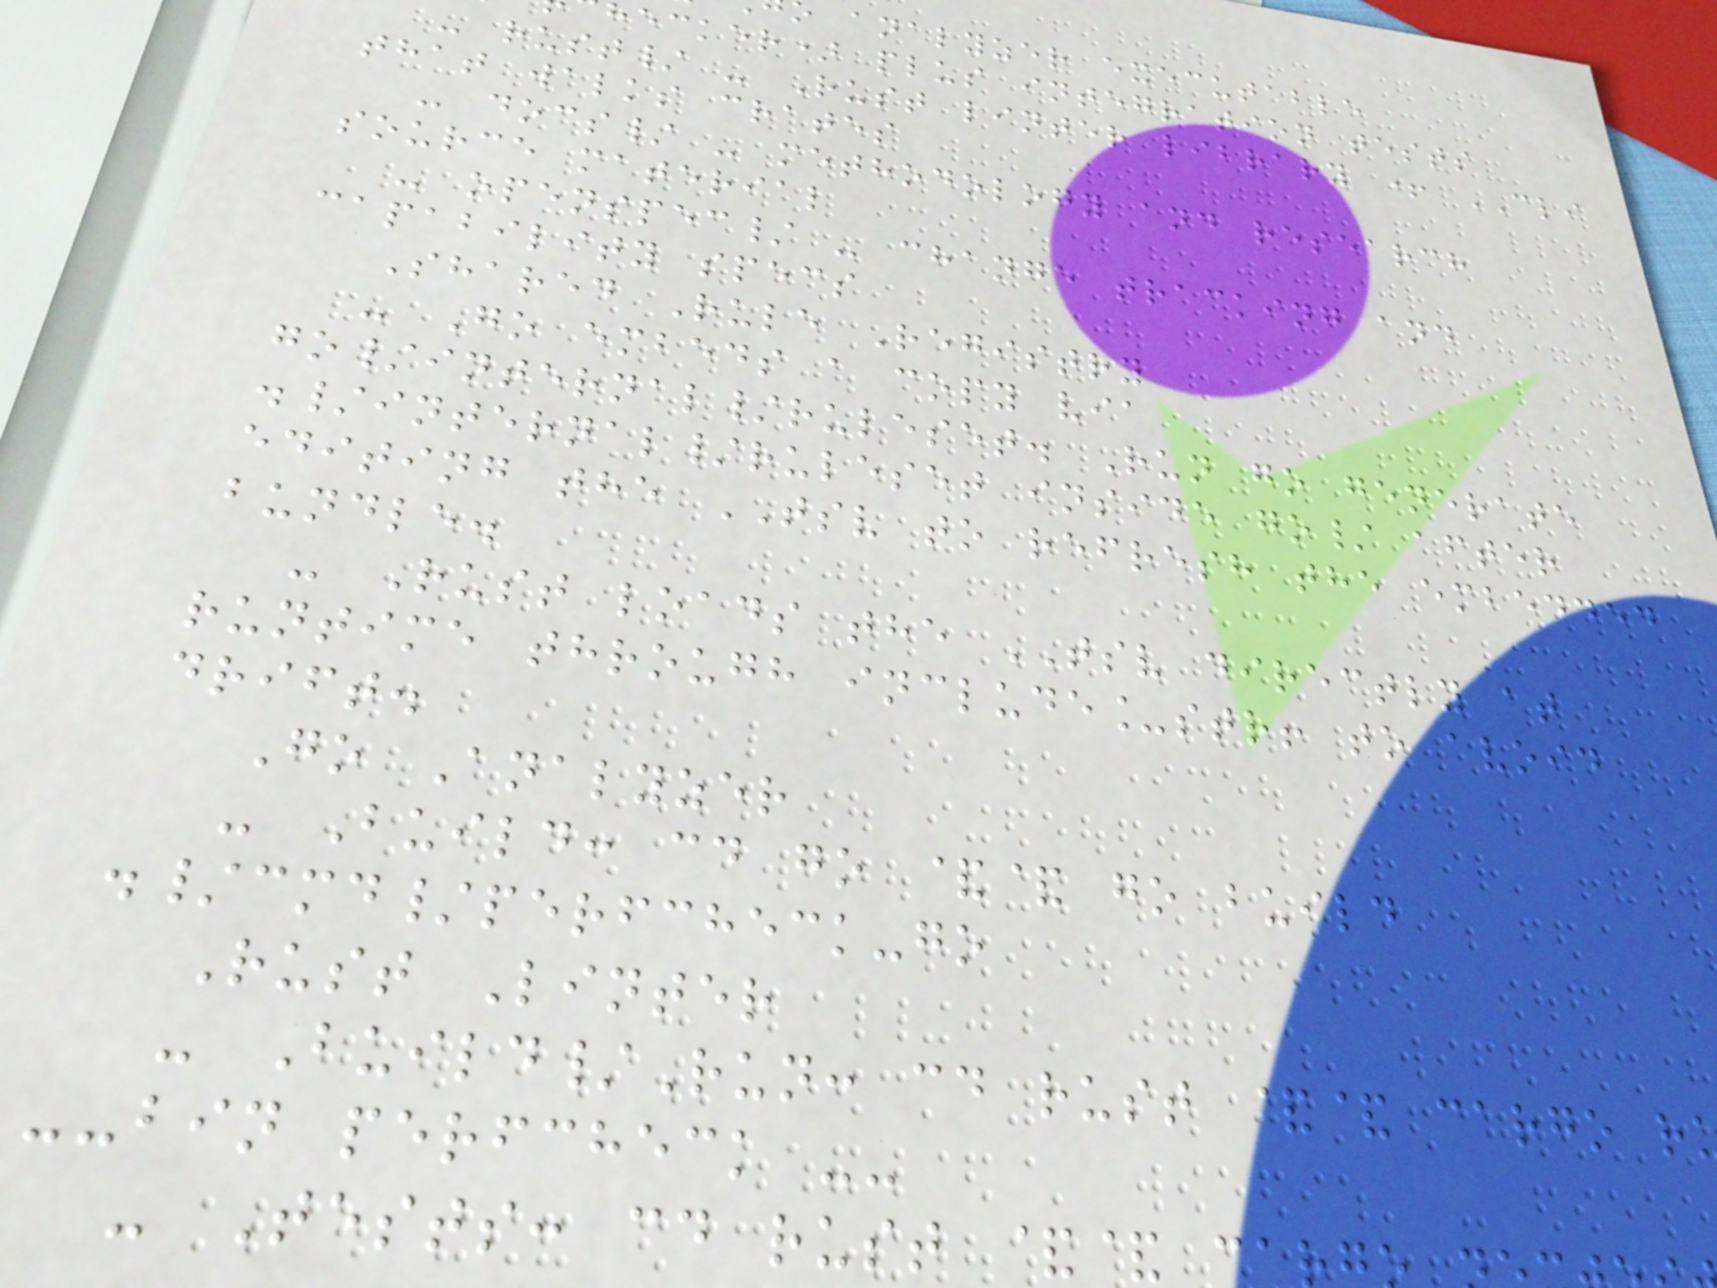analyzer executable
ecker) plus integration tests
- rust/ - Rust linter library + CLI
that walks crates
- docs/ - methodology and research
source material
- openspec/ - change tracking and
capability specs
Shared Rule Registry
- Go embeds a copy via
go/internal/ruleset. Run go generate
./internal/ruleset inside go/ after
editing the TSV to refresh the embedded
bundle.
- Rust loads the TSV directly at
runtime through include_str! to avoid
drift.
Go Analyzer
- Build: cd go && go build
./cmd/perfcheck-go
Rust Linter
- Build/Run: cd rust && cargo r
--bin perfcheck --
- Tests: cd rust && c
